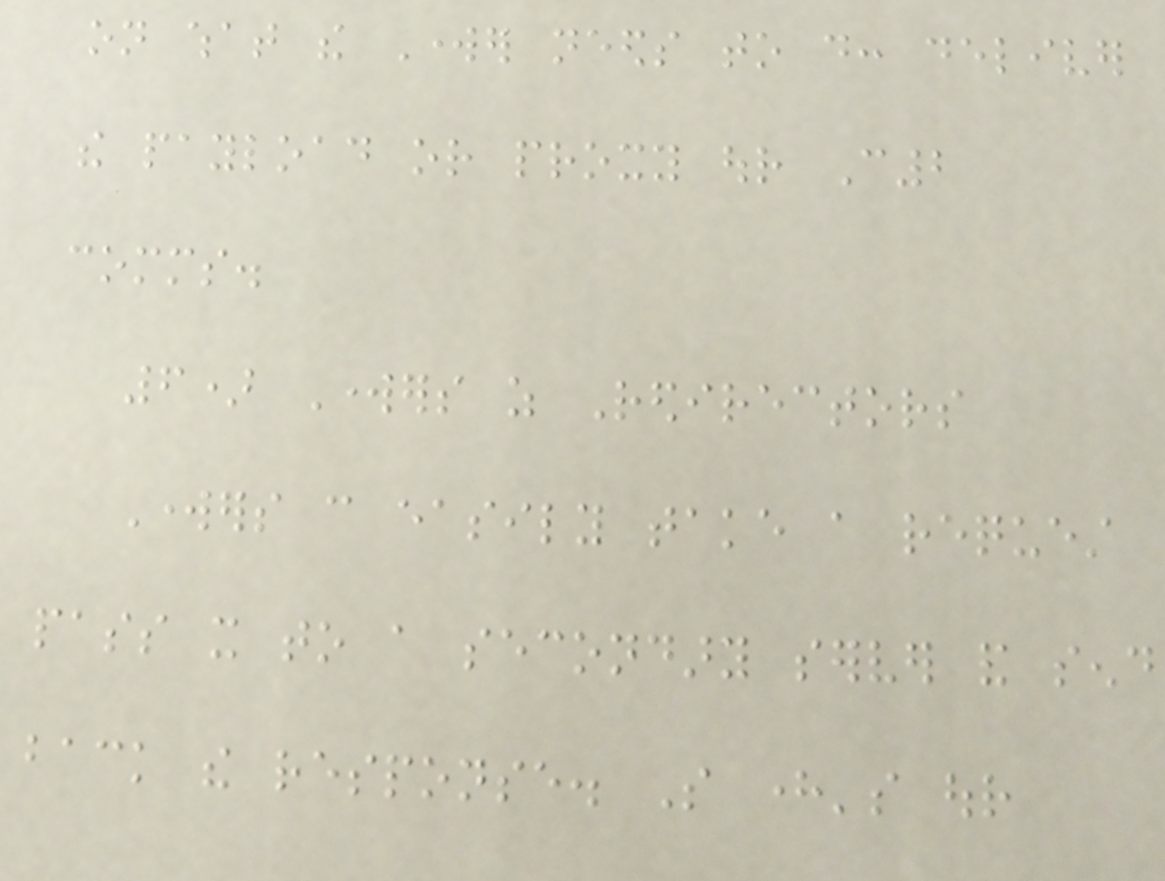on what the Worker needs to do: deliver
the payload or proxy our C2
comms.
6) Workers as Redirectors
Workers can easily take a request
pass it to a secondary server and send
back the response. So here's our
